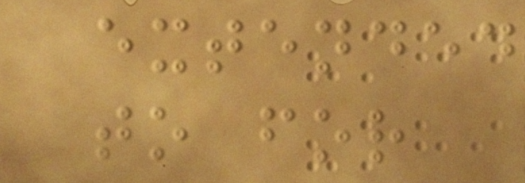extended
to for
